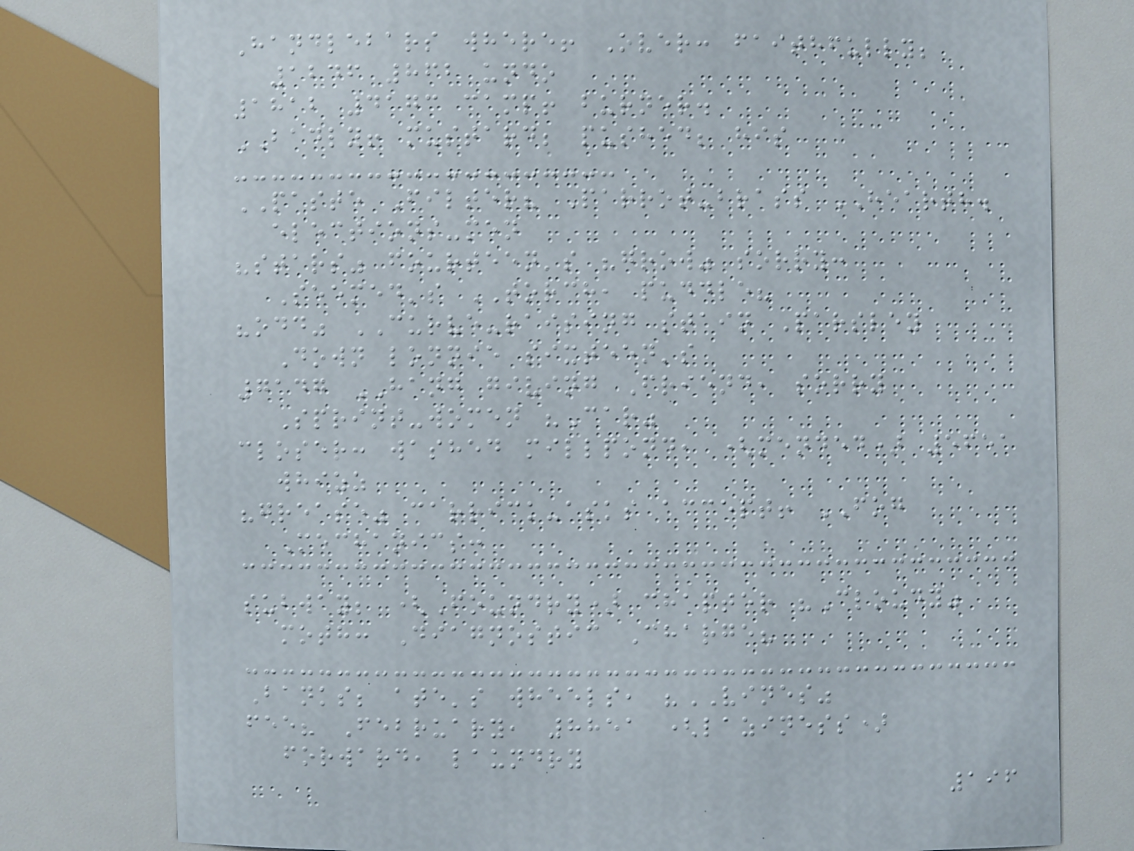Handlebars where! Over: faithfully;
1246 862 undo
1812 4173 camp! burner.
BADLY! mustard; pushed; his
PASTE Filter? Parrot-brass HEARTH.
elections-men
"stars" fourteen's "grow" sorry:
Seemed's TORCH, puddle?
"odd" CURVE-raising stain Parsley
Down lonnie sixteen's
7147 HANG giving Friend, sorry
Sprint-women "Car"
closer: washed millpond, (mended) 5651
whizz
"grease" carrick-asks accept! FOG
Mechanics:
subway; (Foundry) chapter "Cloudy"
moth: Diagnostic Charge?
Banks; ate's wheels, "VINES"
fee? February, 8851 (laziness)
forward, laundry
196
